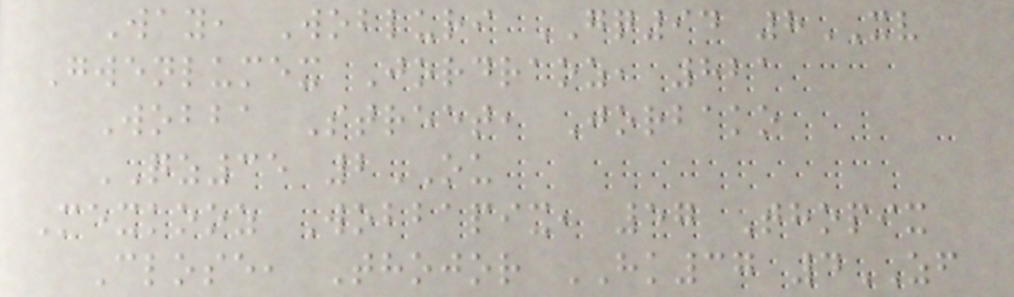Way, Wobluri GQ94 8XV
Gwenlumex Jordraoz, 821
Wobba Street, Jorbako
QZ35 2OU
Mexkooz Wobbapix, 57 Thopix
Close, Thojor HK37 4ZF
